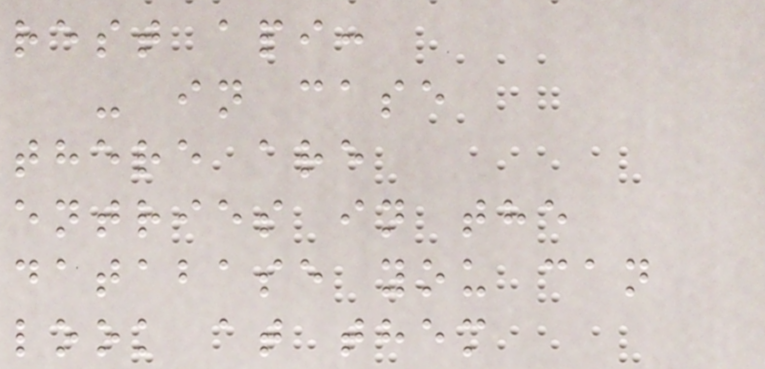rest api:
- in case
there are
entries in the
database you can
look at them
